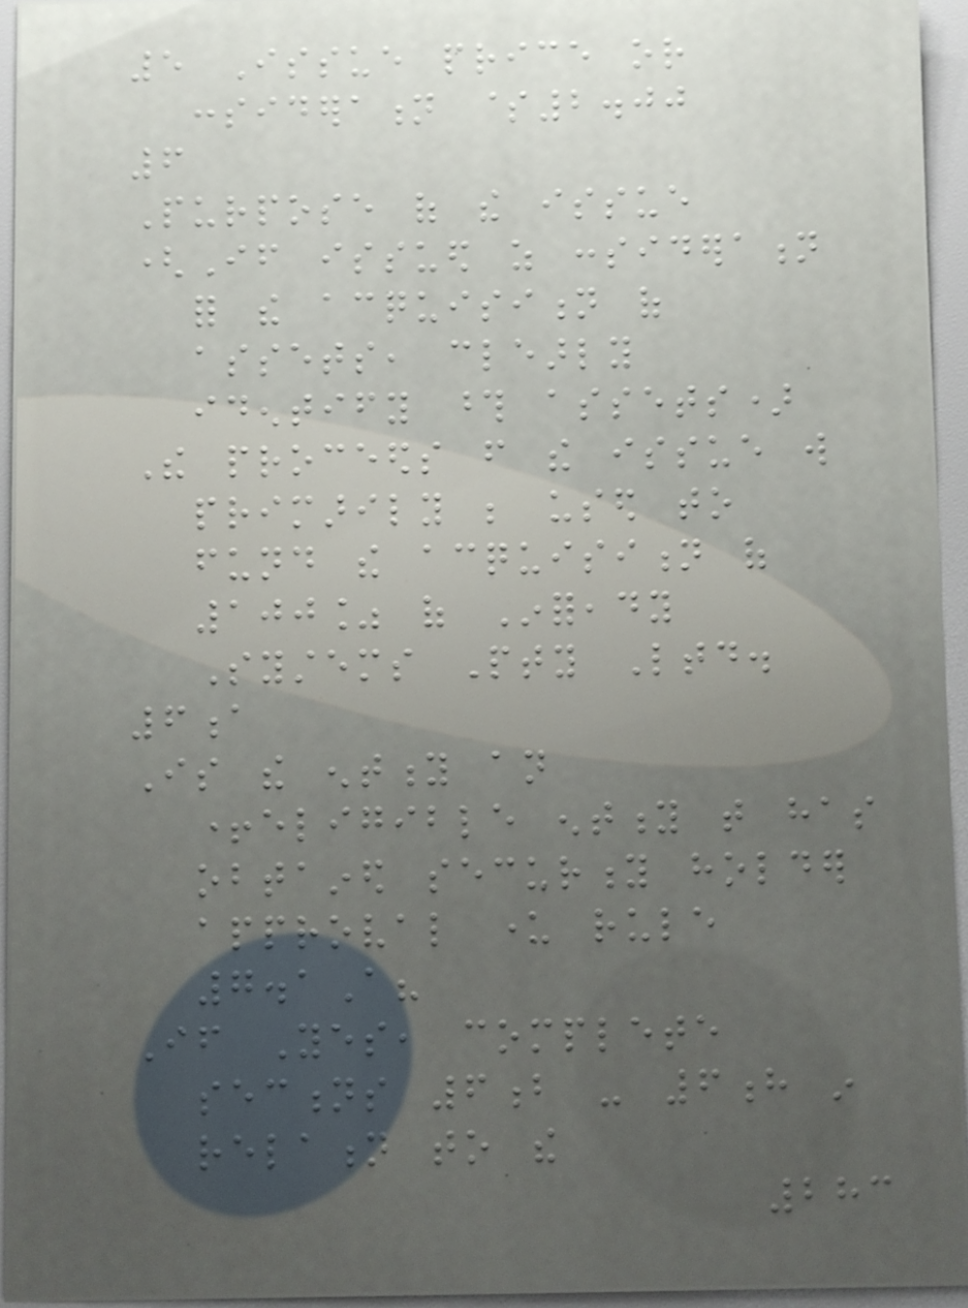5 Issue price or
consideration $2.00
6
Purpose of the issue
(If issued as consideration
for the acquisition of
assets, clearly
identify those assets)
The proceeds from the issue will
primarily be used to
fund the acquisition of
100% of Infoready
Systems Pty Ltd.
6a
Is the entity an
+eligible entity that has
obtained security holder
approval under rule
7.1A?
If Yes, complete
sections 6b - 6h in
relation to the
283
